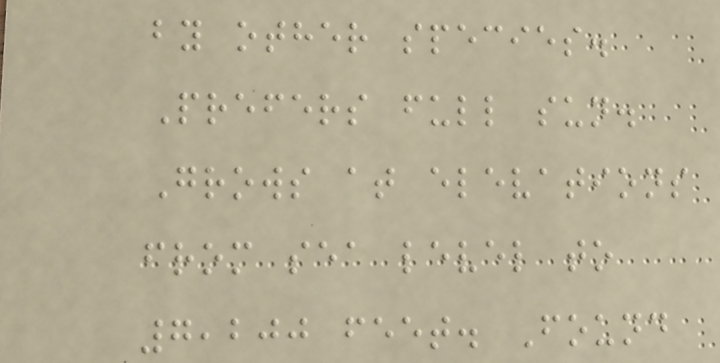by other species.
Prefers full sun.
Grows at elevations
from sea level to
7,200 feet. Found
